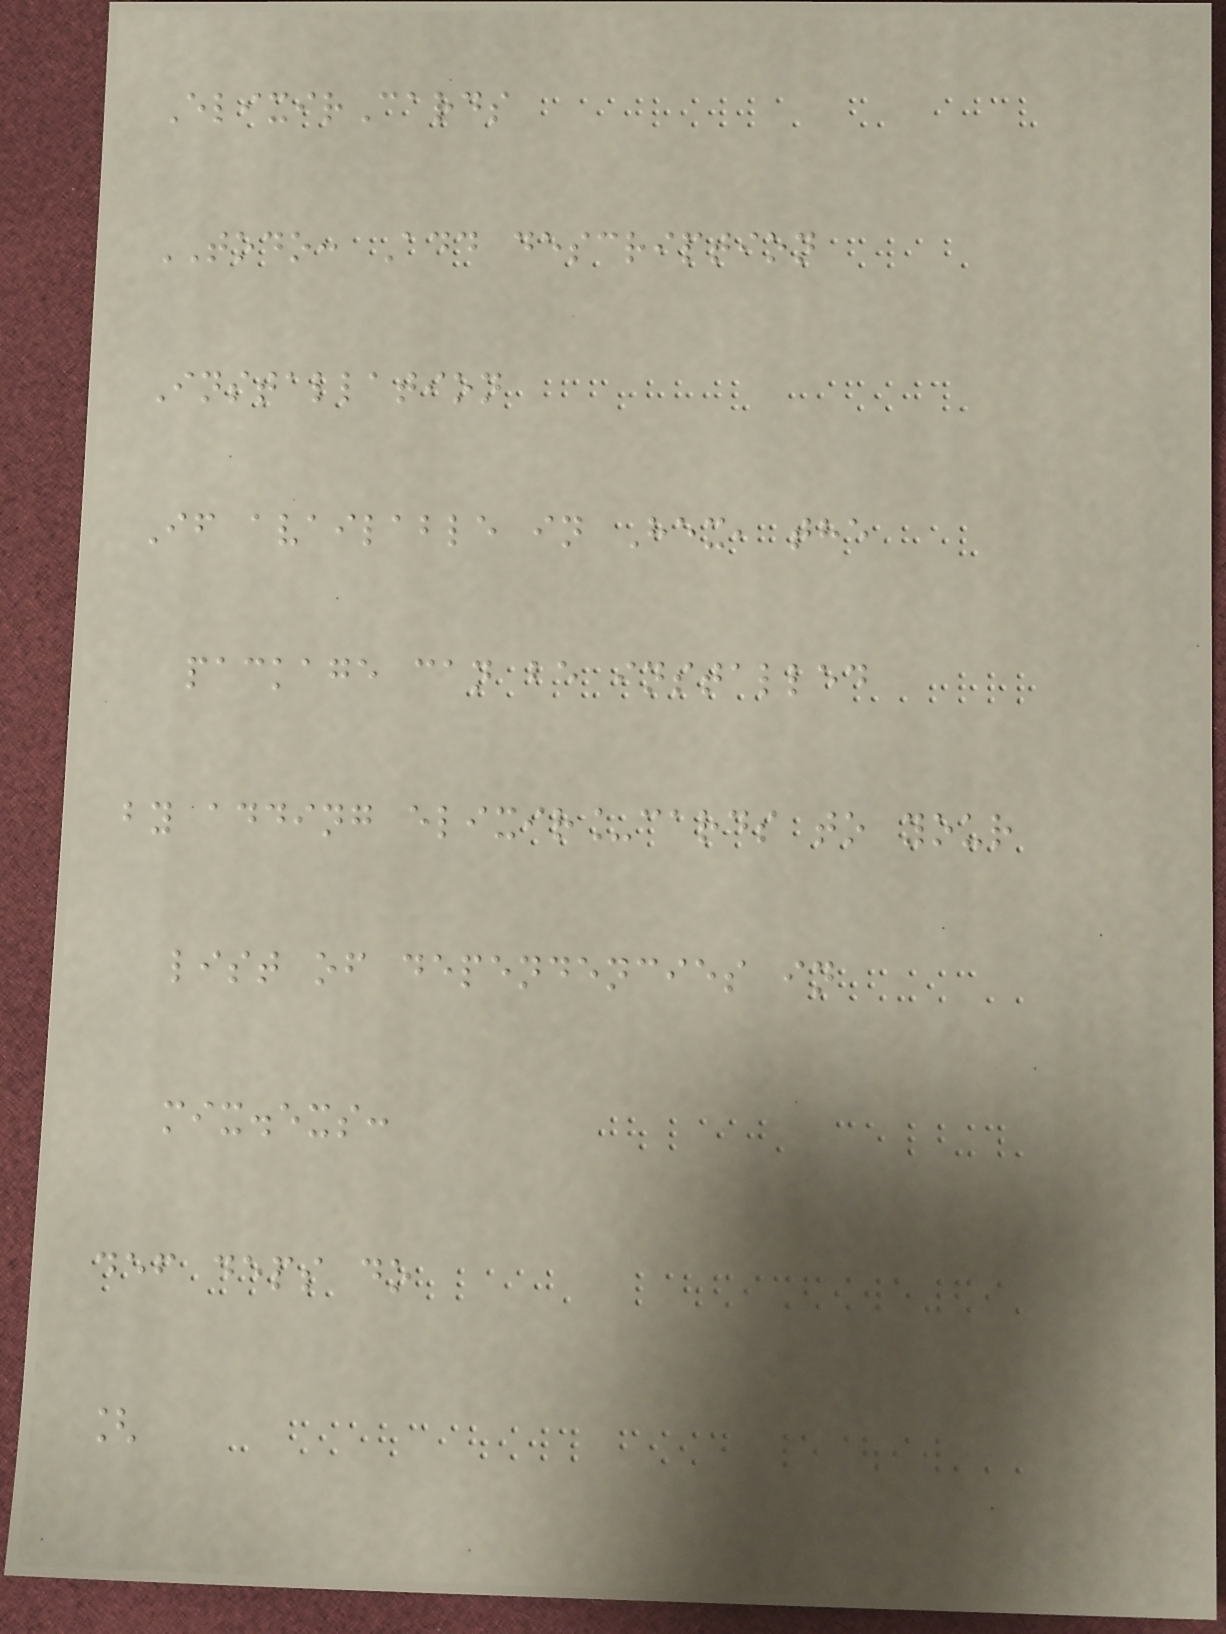ElixirCards
TODO: Add description
Installation
If available in Hex, the
package can be installed
by adding elixir_cards to your
list of dependencies in
mix.exs:
def deps do
[
